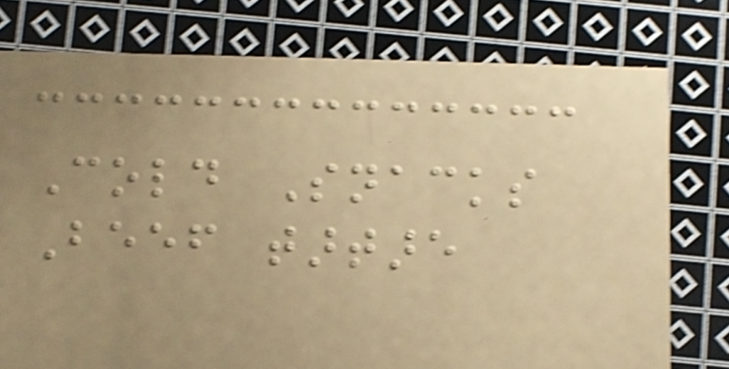Cold Snacks
Beef tartare
